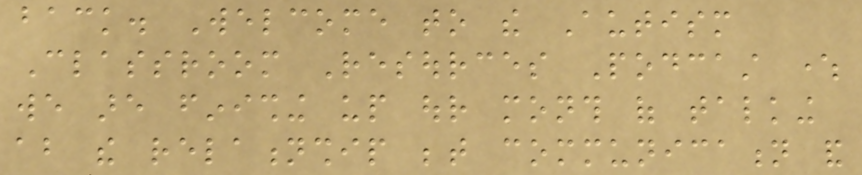back. Welcome to the Autism
Classroom Resources Podcast where
we are finishing up our month of talking
about the relationship between communication and
